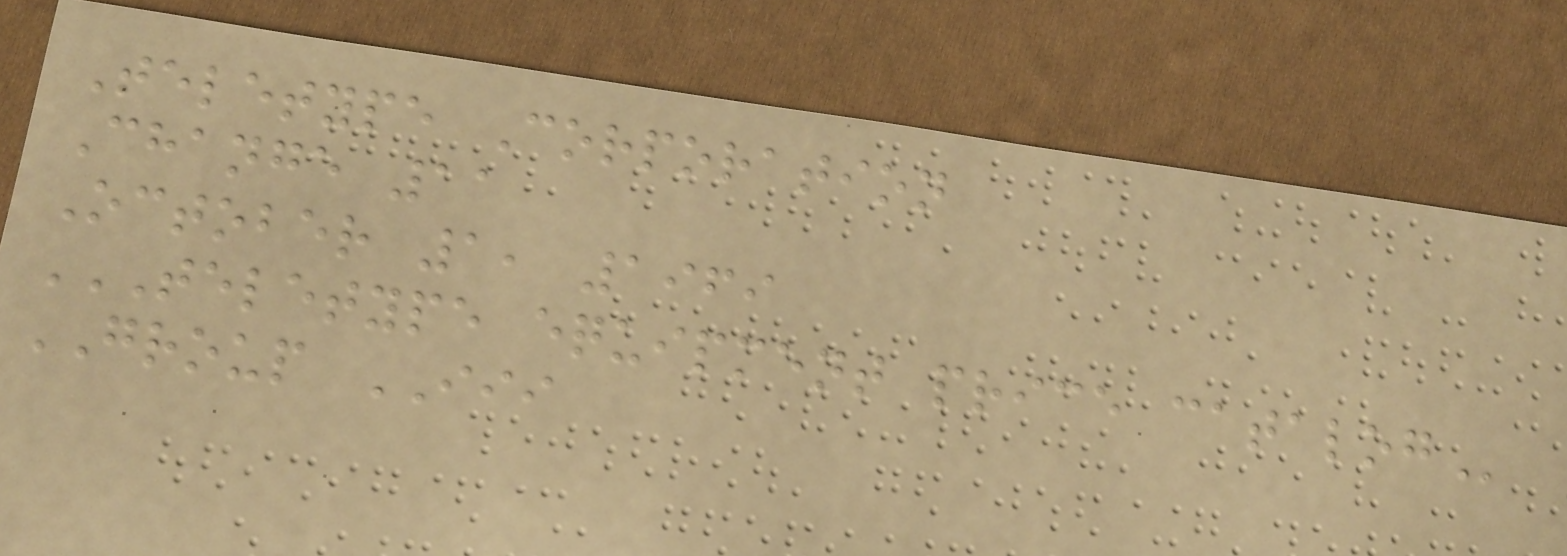Teletype Corporation
Change 11
October 1, 1969
TELETYPE EQUIPMENT PRICE CATALOG
GROUP III
